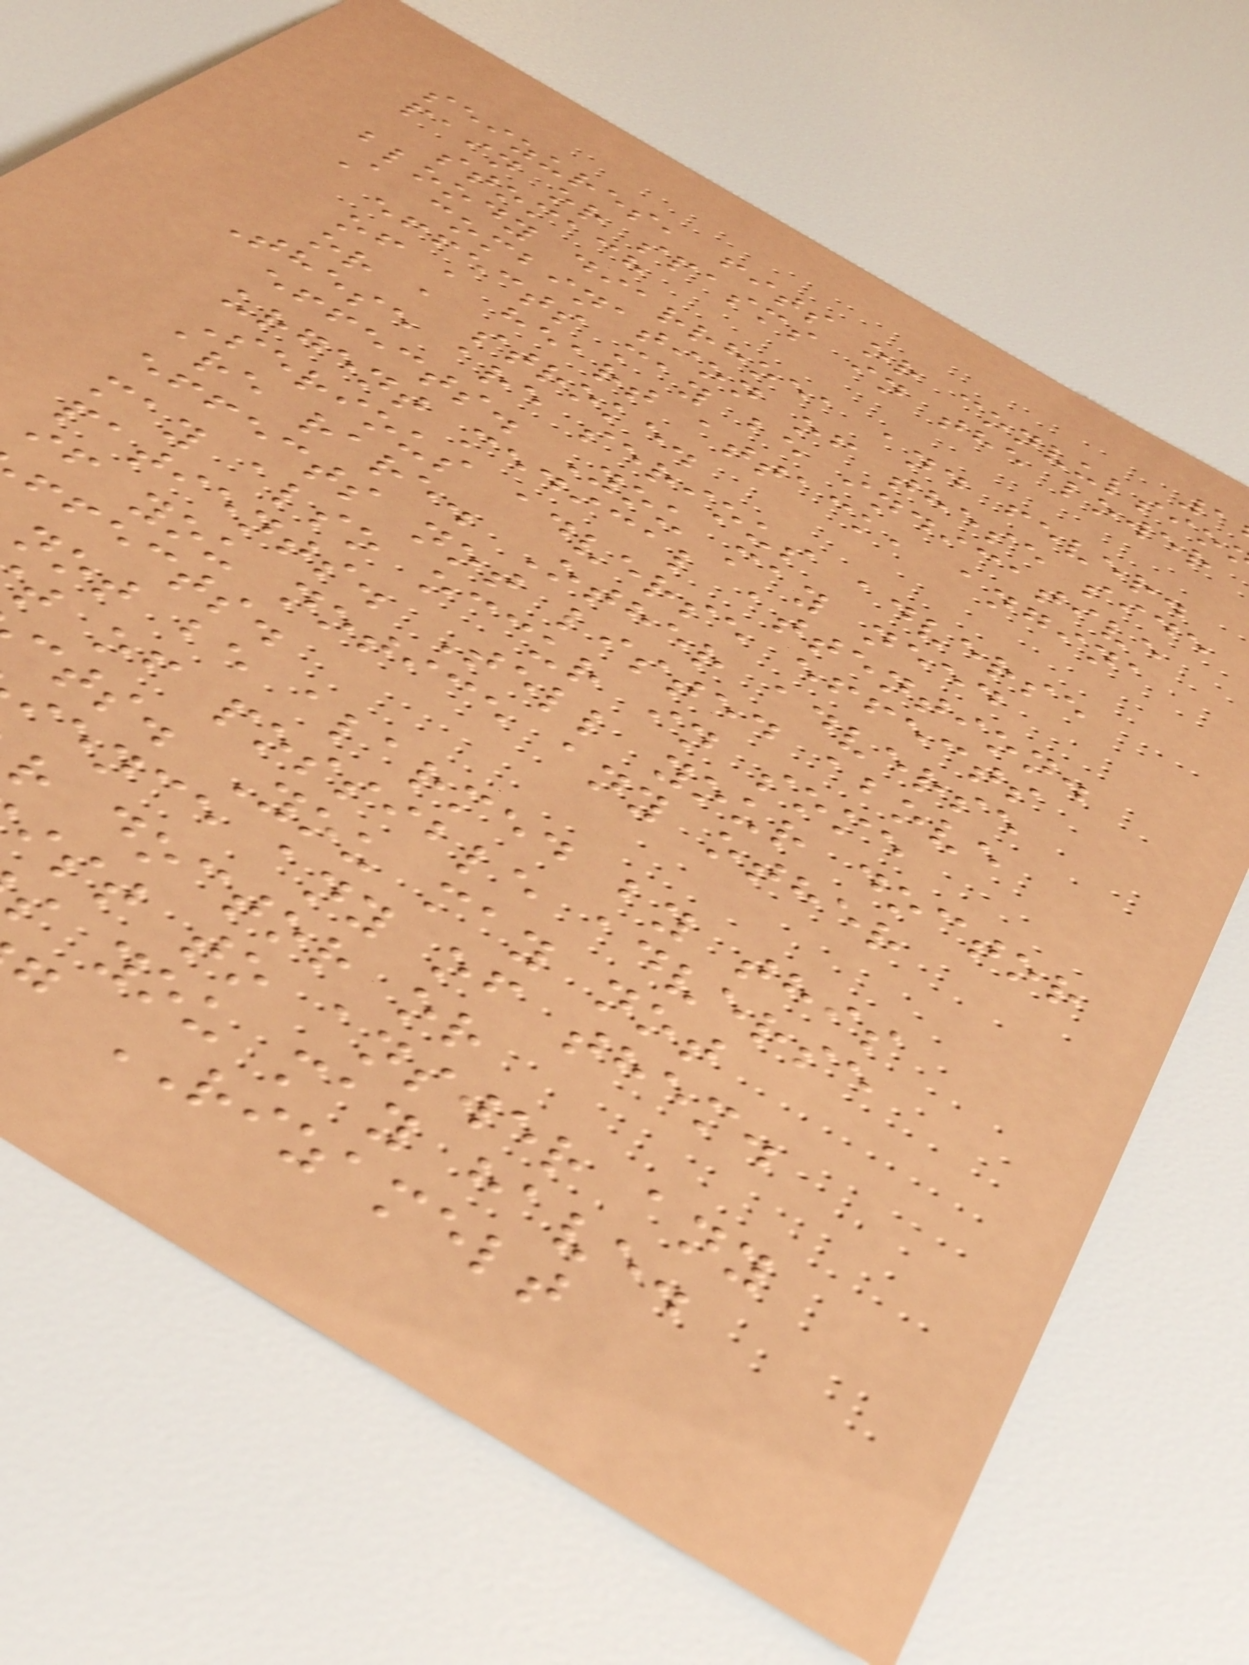seizures, fits or convulsio
pain or spasms in the lower
stomach
bloody diarrhoea and fever.
A combination of these side
effects may be indicative
of a heart attack, angina
or a stroke.
These are serious adverse
effects. You may need
urgent medical attention.
Serious adverse effects
are rare. Other adverse
effects not listed above
may also occur in some
patients. Tell your doctor
if you notice any other
ffects.
not be alarmed by this
t of possible adverse
cts. You may not
ience any of them.
r doctor or
ist to answer any
s you may have.
g RIZAMELT
